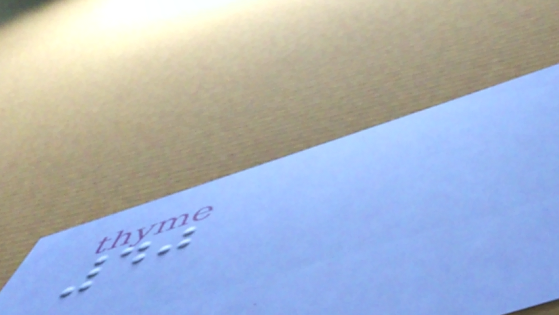40
